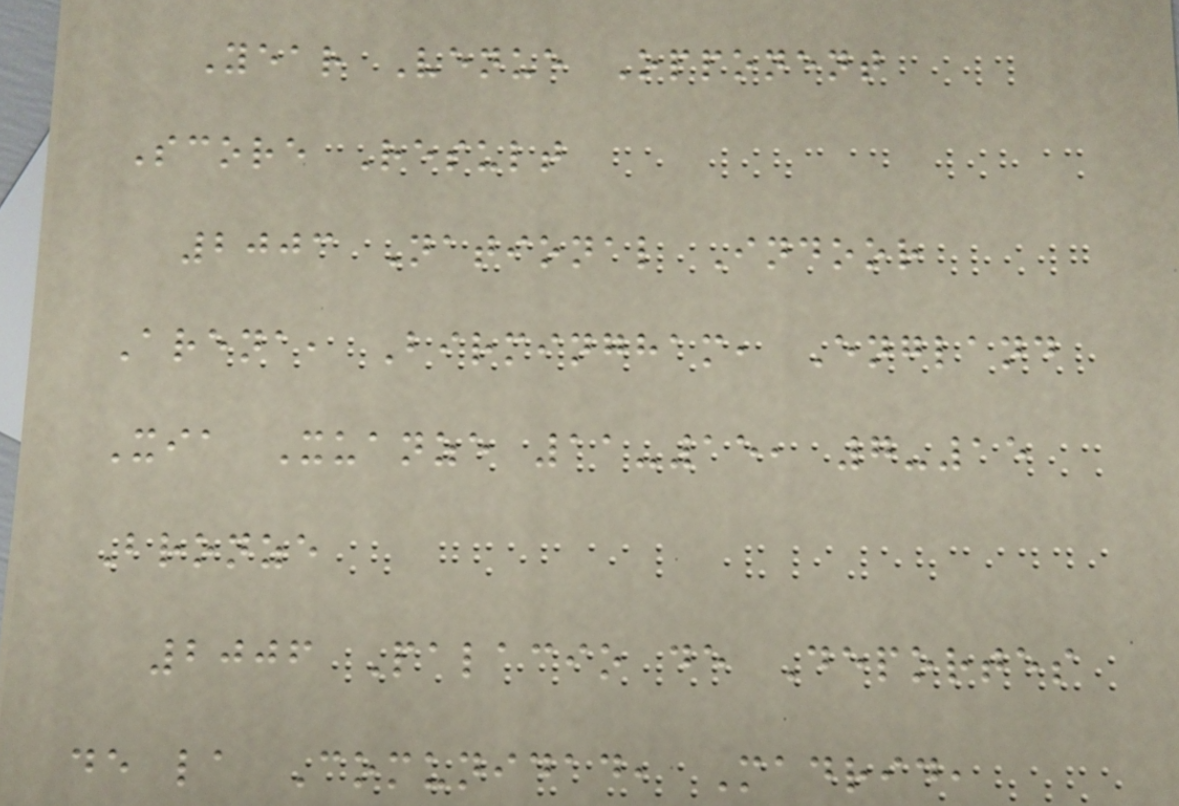Year Venue Opponent
Score Result
2003 National Indoor
Arena, Birmingham, England
Xia Xuanze 11-15, 7-15
Bronze
2006 Palacio de Deportes
de la Comunidad, Madrid,
